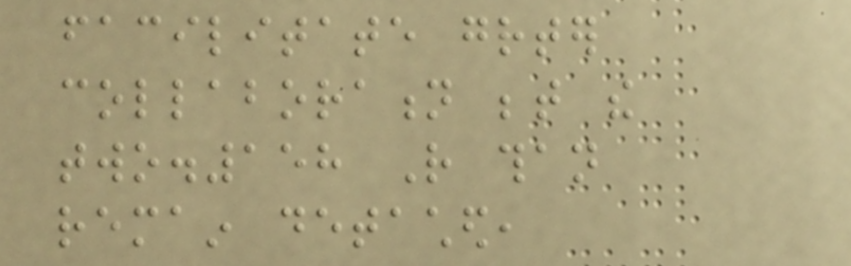facilitate greater
collaboration between the
two.158 Rather than
remain detached,
